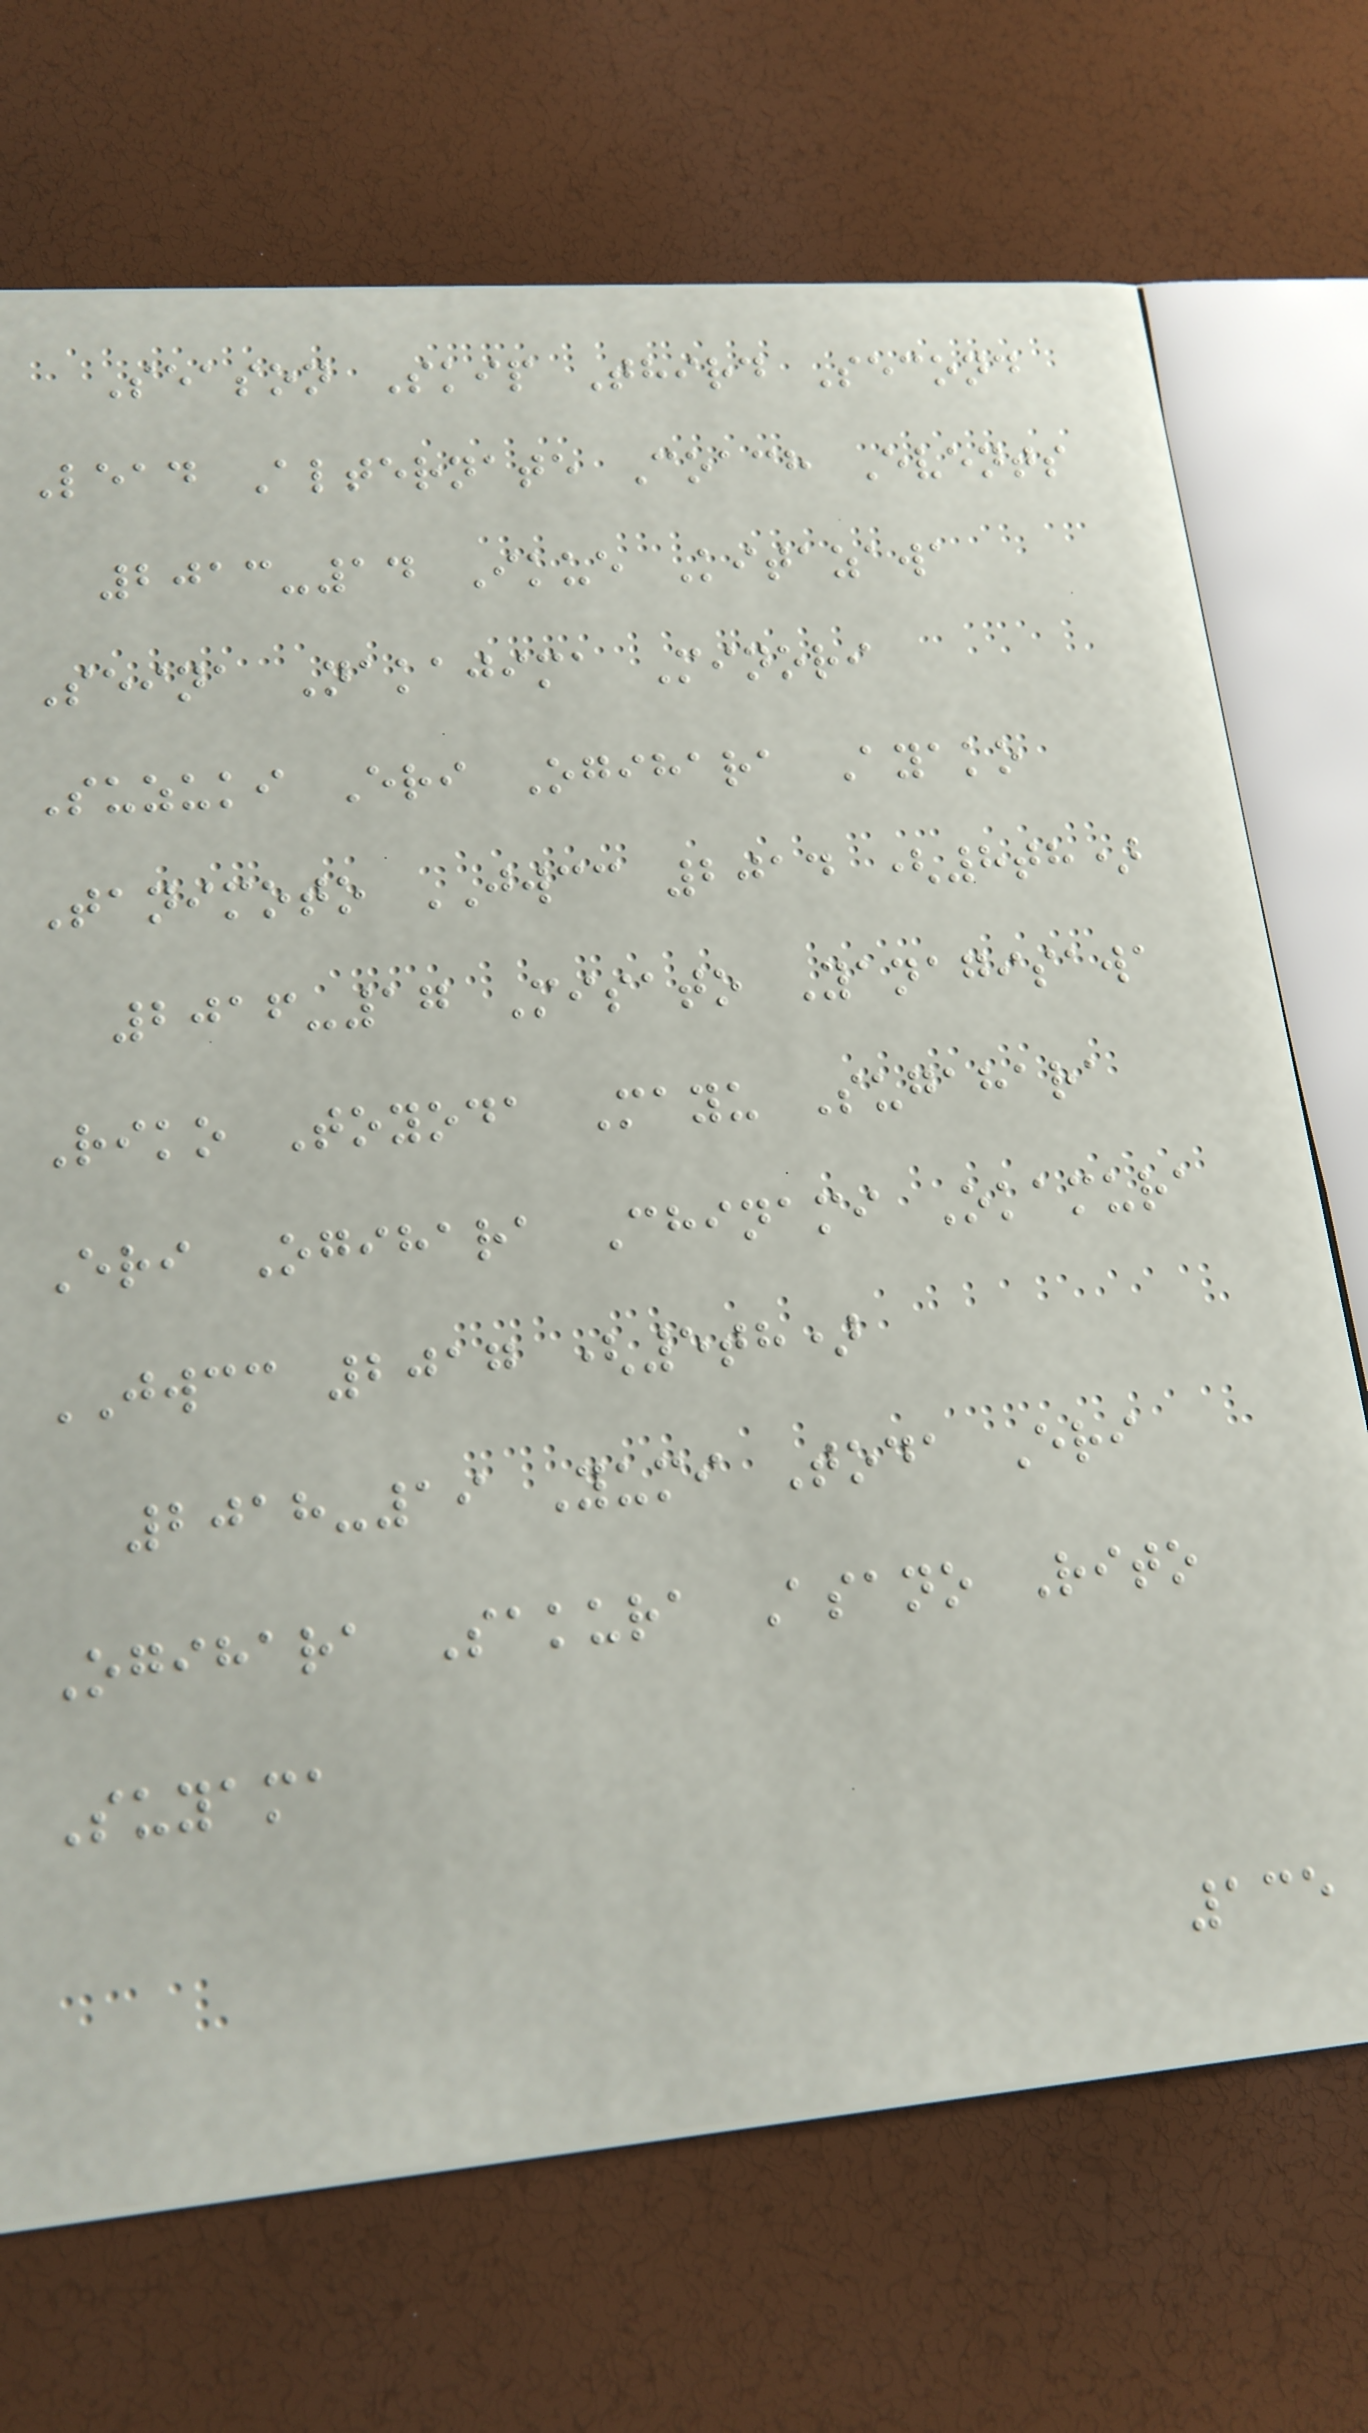Season Skip Third Second
Lead Alternate Coach Events
2013-14 Ikue Kitazawa
Seina Nakajima Minori
Suzuki Eri Ogihara Ayako
Tanimoto JWCC 2014 (8th)
2016-17 Misato Yanagisawa
Riko Toyoda Mayu Sugahara
Eri Ogihara Chinami Okamura
JWCC 2017 (5th)
2018-19 Yumi Toda Eri
Ogihara Sakura Asano Rito
Suyama
135
